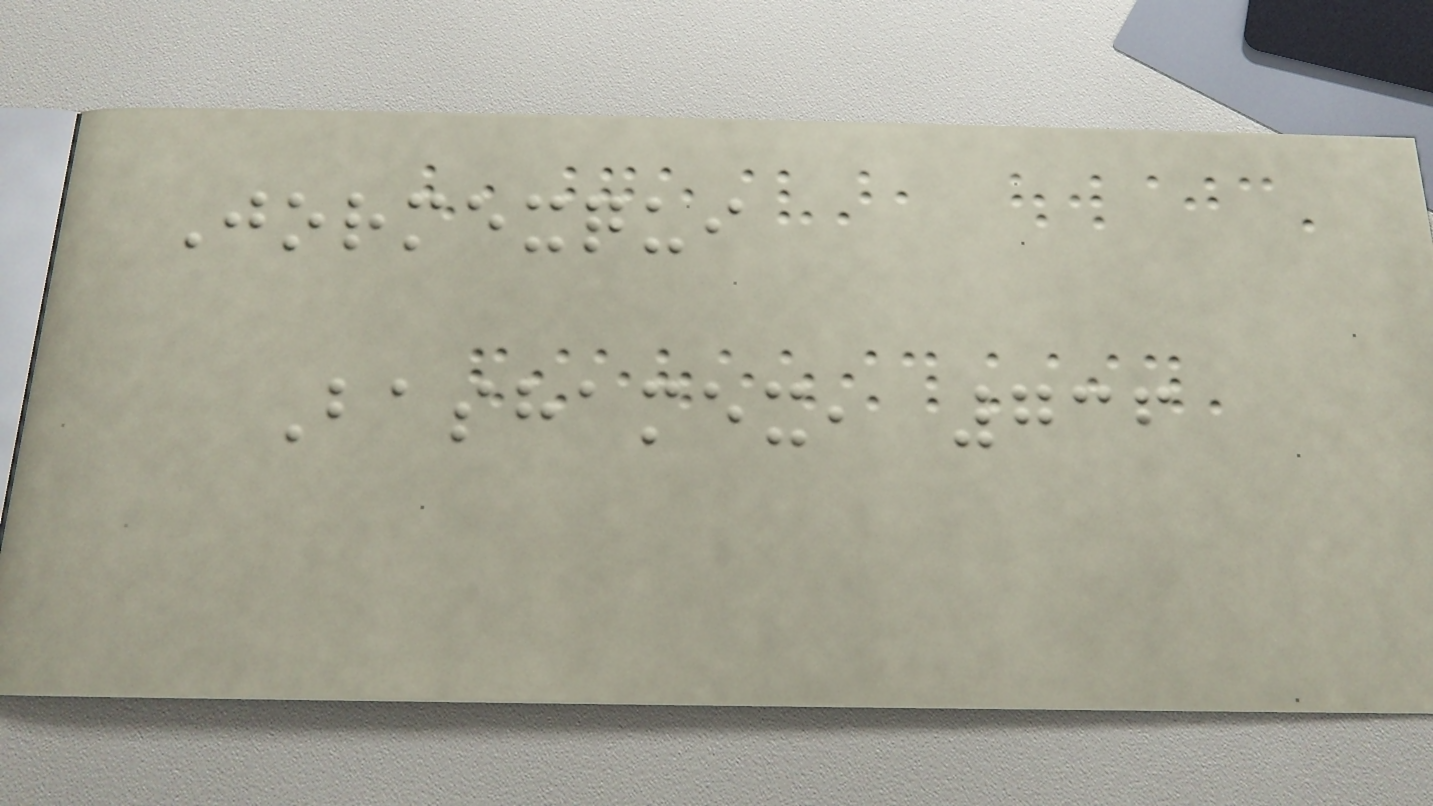Jormexqui
Bashamex, 736
